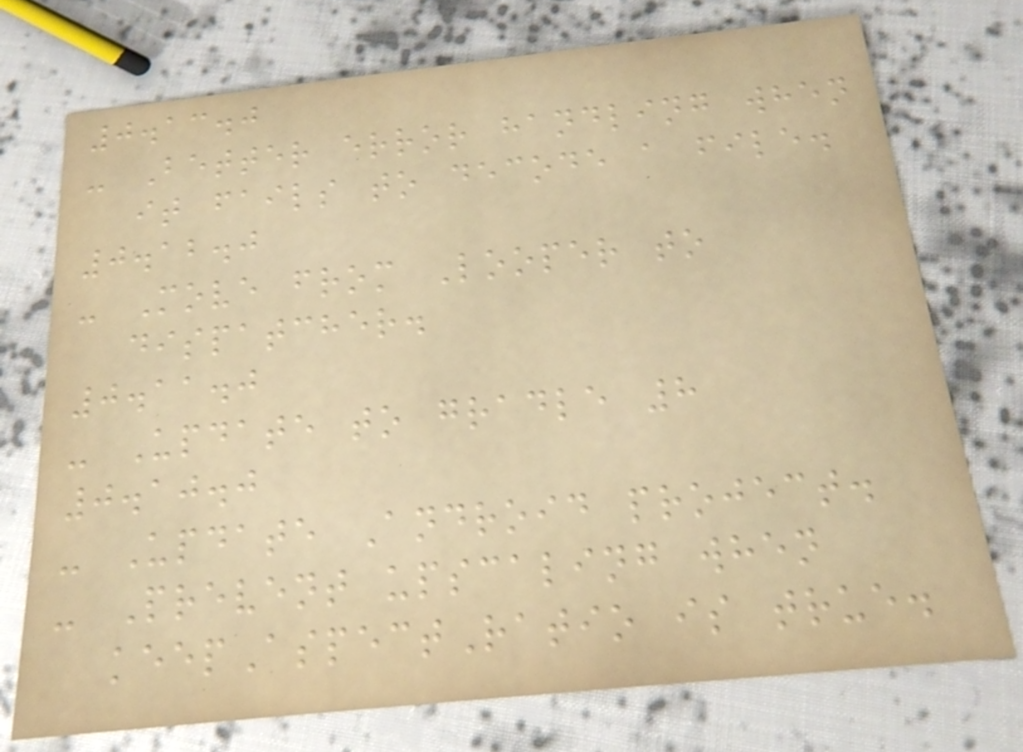0.13.0
- Better error handling when
it fails to decode a file.
0.12.0
- Move from Looper to
dispatcher.
0.11.0
- Update to gradle 8
0.10.0
- Update Android project.
- Prevent upscaling when
keepAspectRatio is true.
